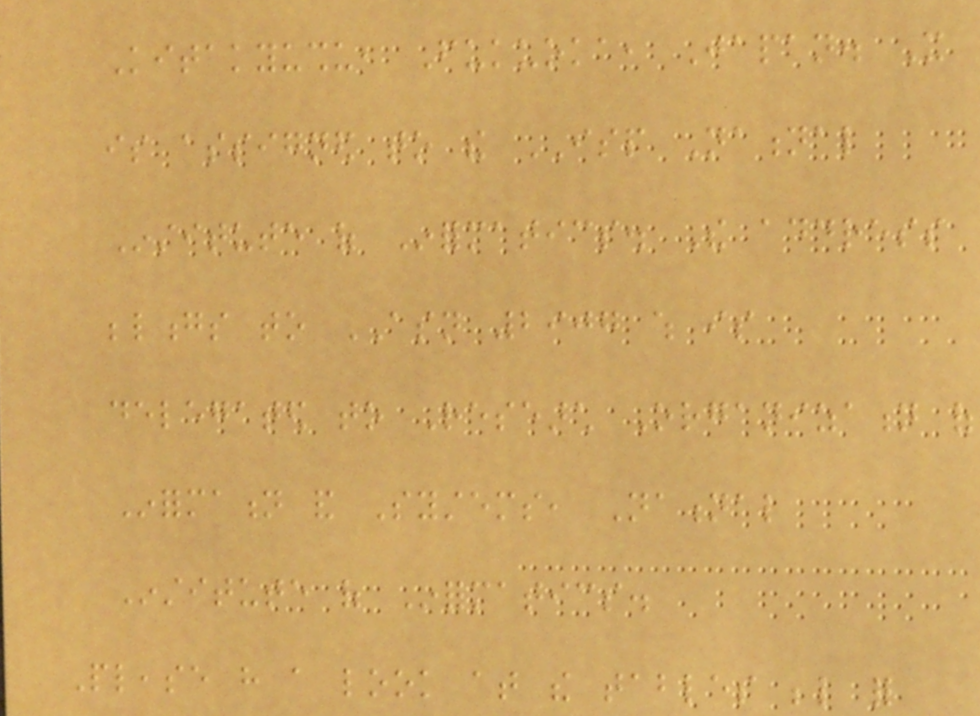Kitakyushu, Fukuoka, Japan. It
is assigned to the ISP National
Institute of Informatics. The address
belongs to ASN 2907 which is
delegated to Research Organization of
Information and Systems, National
Institute of Informatics.
Please have a look at the tables below for
